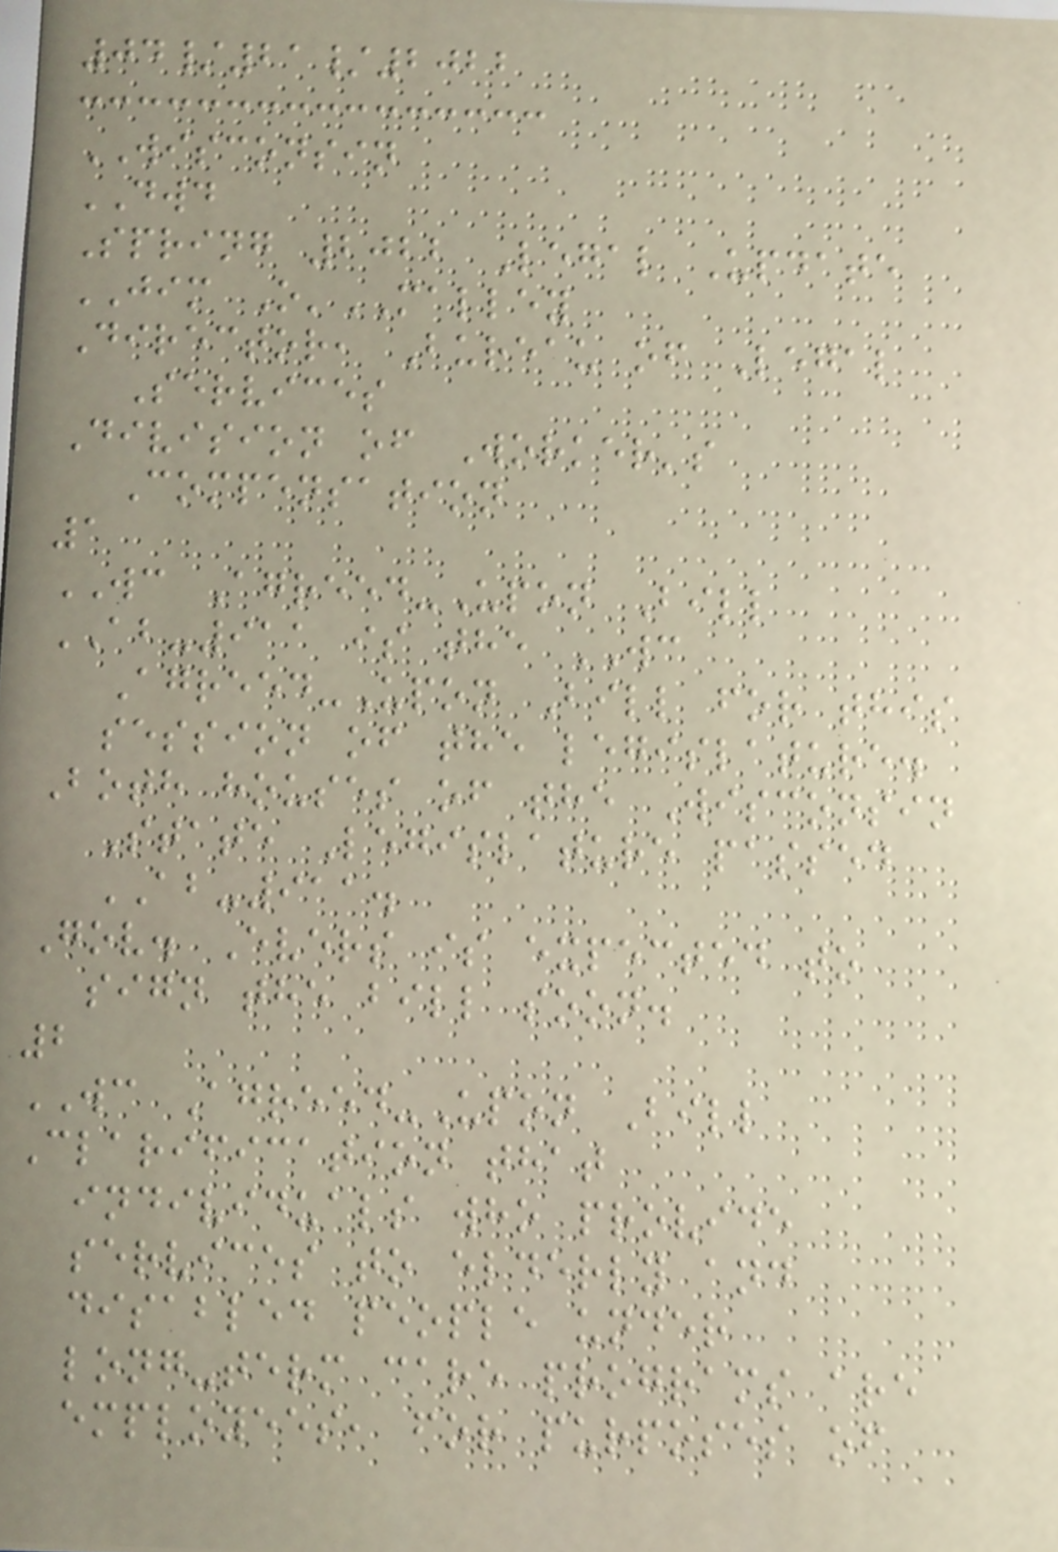04/21/2022
WISCONSIN
DWD
Spring 2022 Legal Update
JIM O'MALLEY
Director, Bureau of Legal
Services
Division of Worker's
Compensation
1
WC Agreed-Upon Bill
AB-911 is the WC
Agreed-Upon Bill for this
session of the legislature.
Both houses of the Wisconsin
State Legislature passed
AB-911.
Gov. Evers is expected to
sign the bill soon.
2
WC Agreed-Upon Bill
Clarification that
individuals who provide
services to elderly and
disabled people under
long-term care programs are
employees, for purposes of
